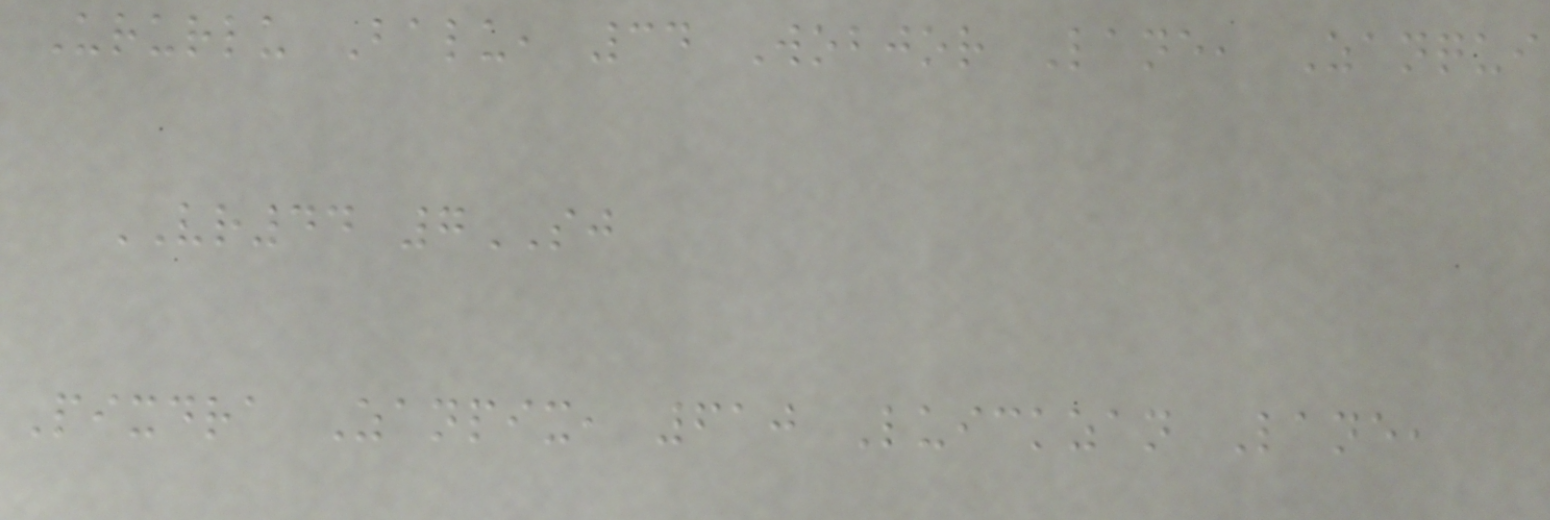Ururlu Balu, 34 Wobjor Lane, Zanqui
VR44 7SJ
Pixdra Zanpix, 610 Luickzan Lane,
